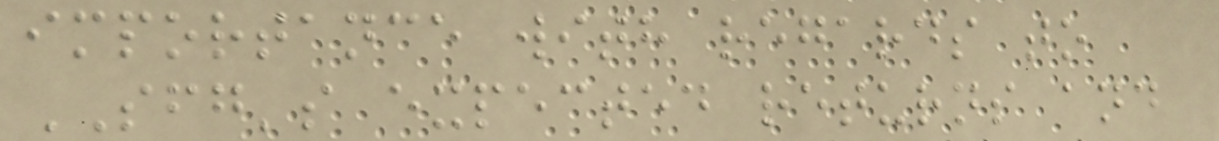importance with regards to
SFG's expected returns and
